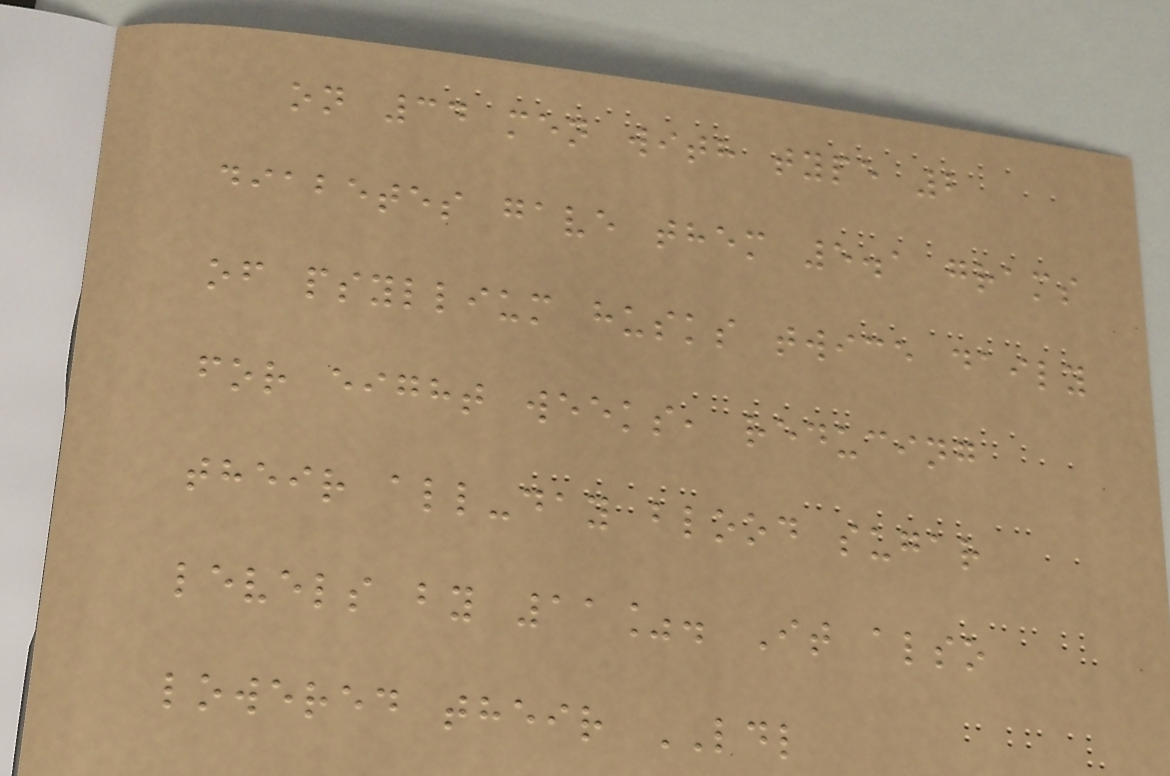on 34 men with type 2
diabetes gave them 5.1 grams
of psyllium husks twice daily
for eight weeks, reducing
their all-day blood sugar
levels by 11%. It also
lowered their LDL
